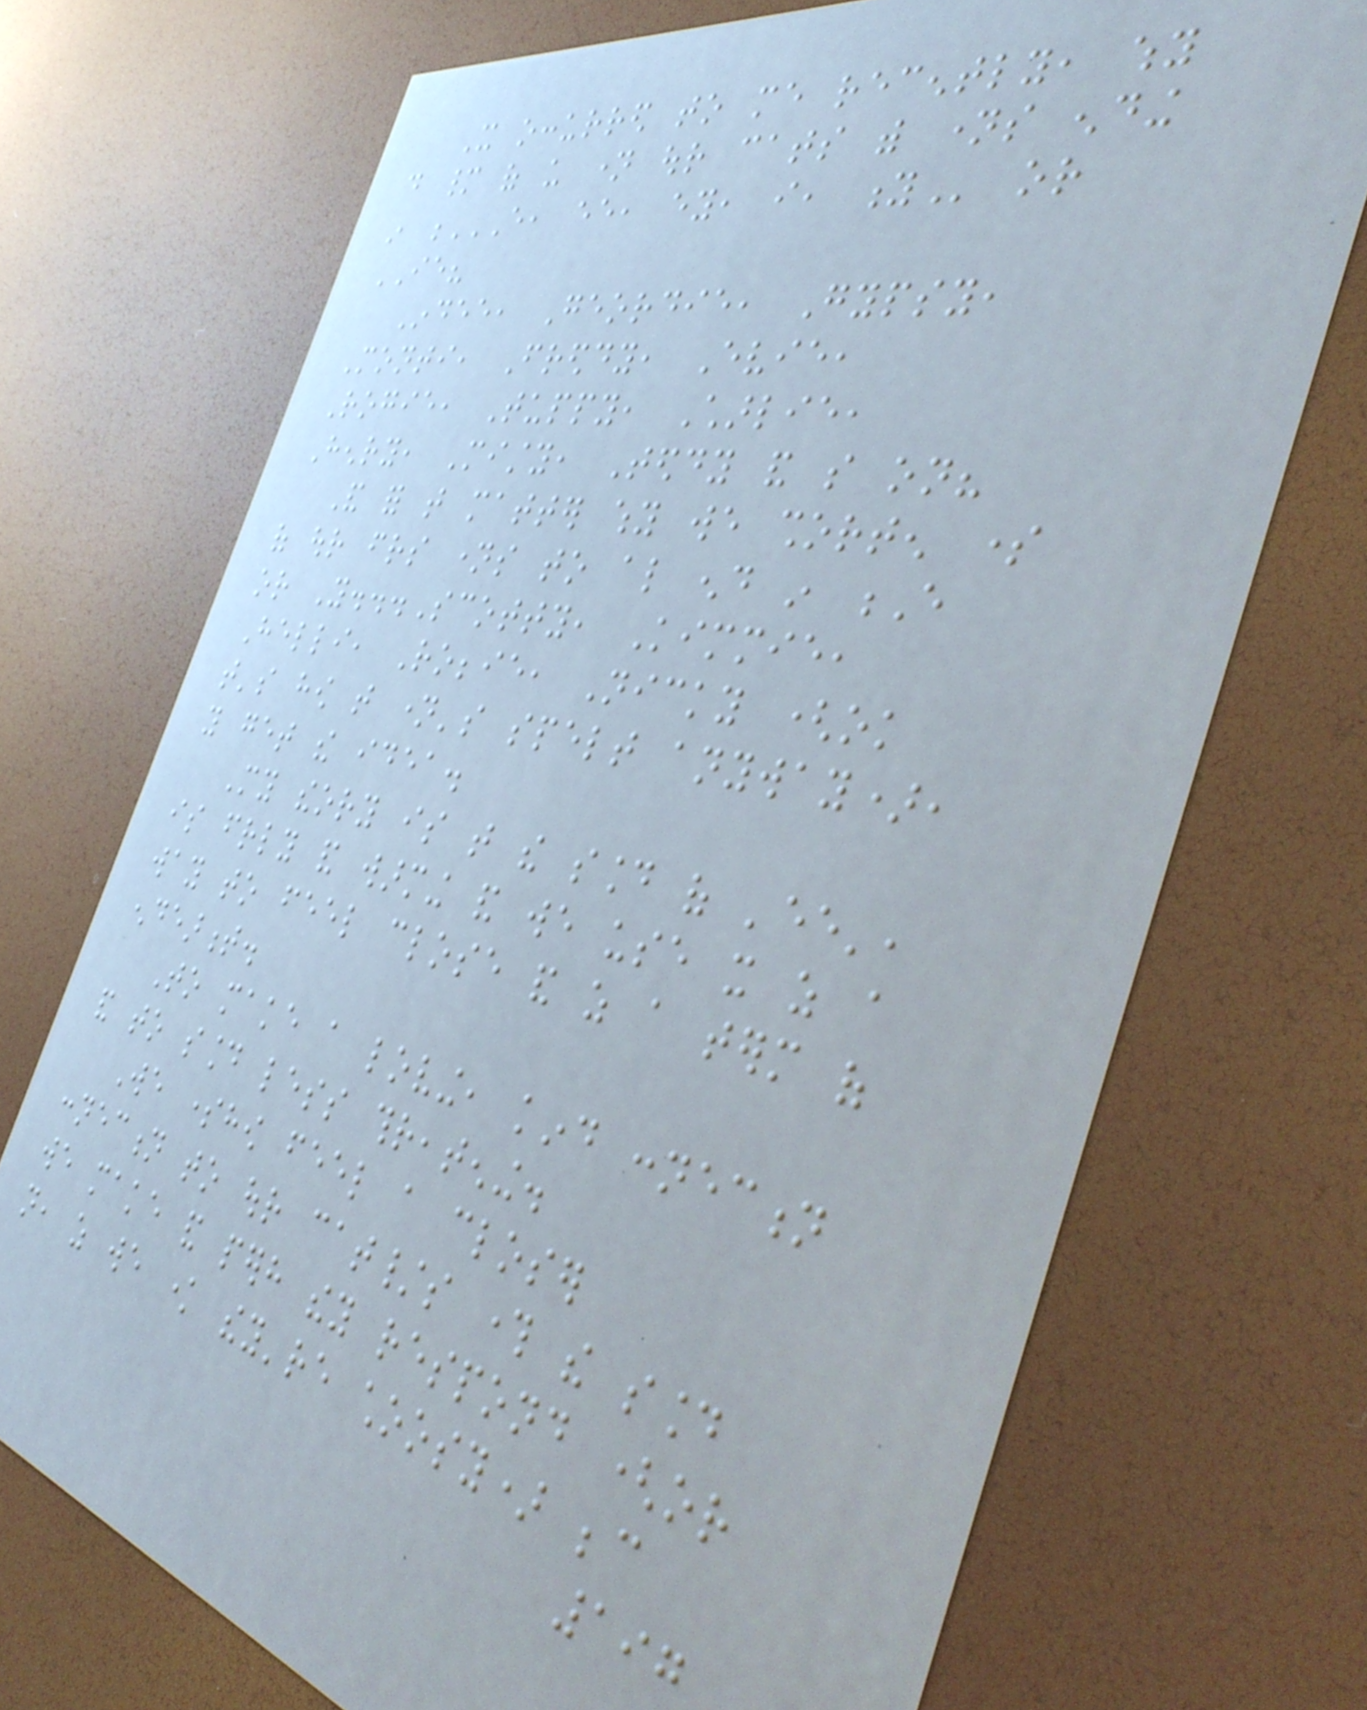It occurred to me recently, why
do many of us name our cats with names ending
in E, EE, EY, I, Y or
IE?
Indee, Geordie, Gypsy,
Monti, Freddy, Evie,
Rogie, Tuppy, Charlie,
Henry, Misty, Teddy and so on?
And for that matter why we shorten some
of our friends names to also end in E
or Y...Scotty, Kimmie,
Helli, Robbie, Nicky (ok
that's how that name's spelt anyway),
you get the idea.
My theory is that the sound of 'ee',
is friendly and warming and we use it as a
way to feel close and as a term of
endearment.
To make a loving, kind connection
and to sound less threatening.
We somehow feel a closer
connection to our cat/s through the sound
we make and perhaps they respond (or
not, as we know they're choosy) because
197
